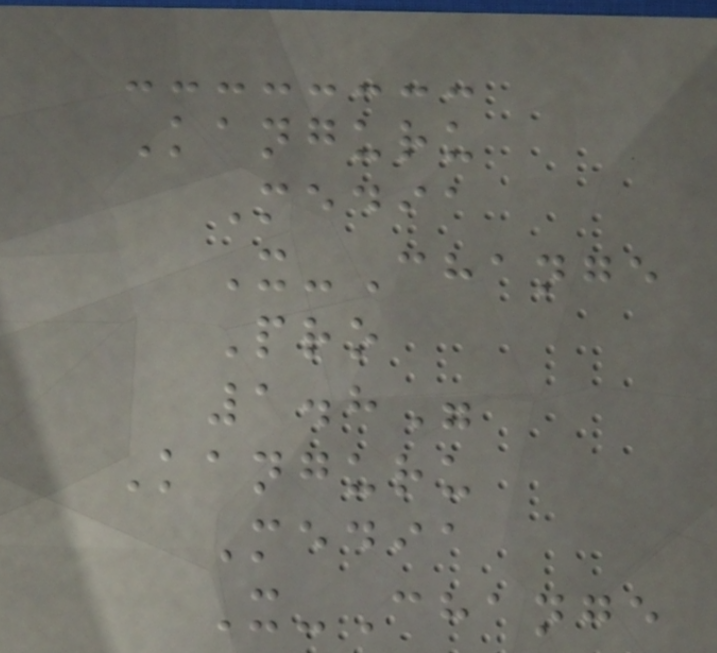Kanguru
Media
X-Change
Pro
1.8"
Kanguru
Media
X-Change
